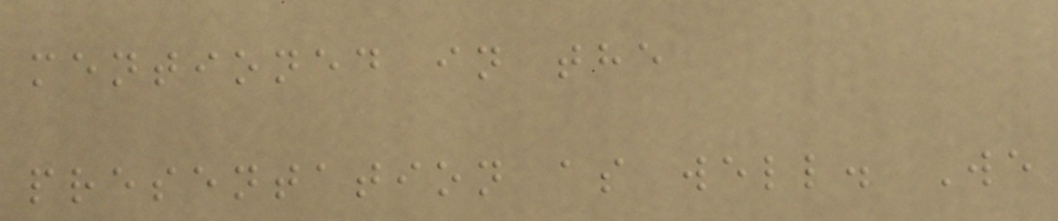mentioned in the
presentation as well. We
